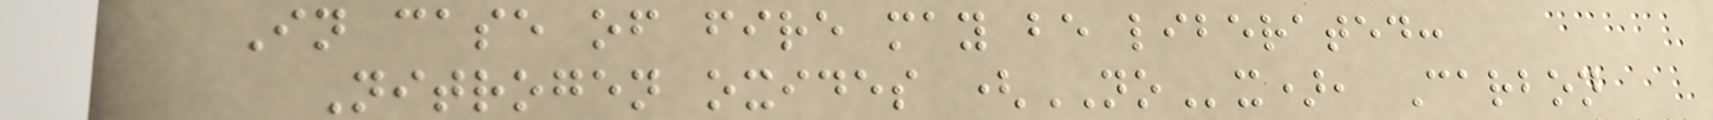In case of fire may be liberated:
Nitrogen oxides (NOx), Carbon
